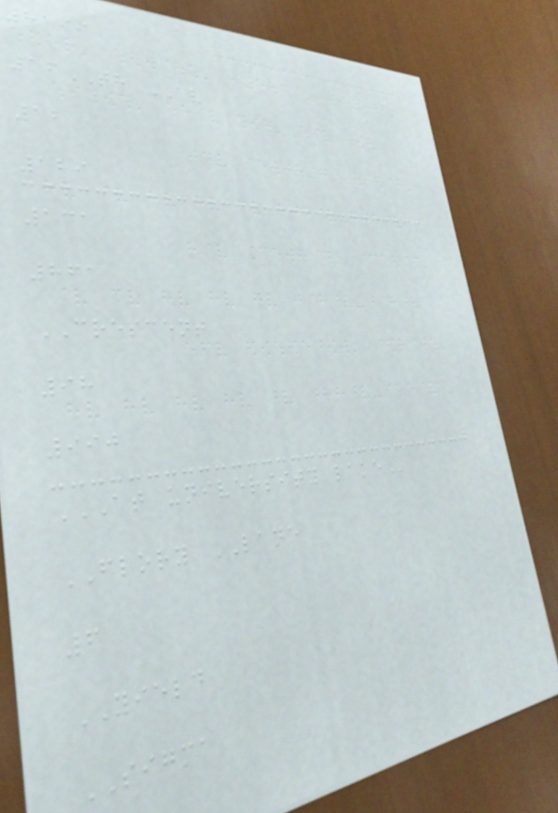8199
16TH AV
12
129
131
861
CRESCENT
98
990
AT UNIVERSITY LAKE
FLORY LANE
6
YIELD
SIGMA
